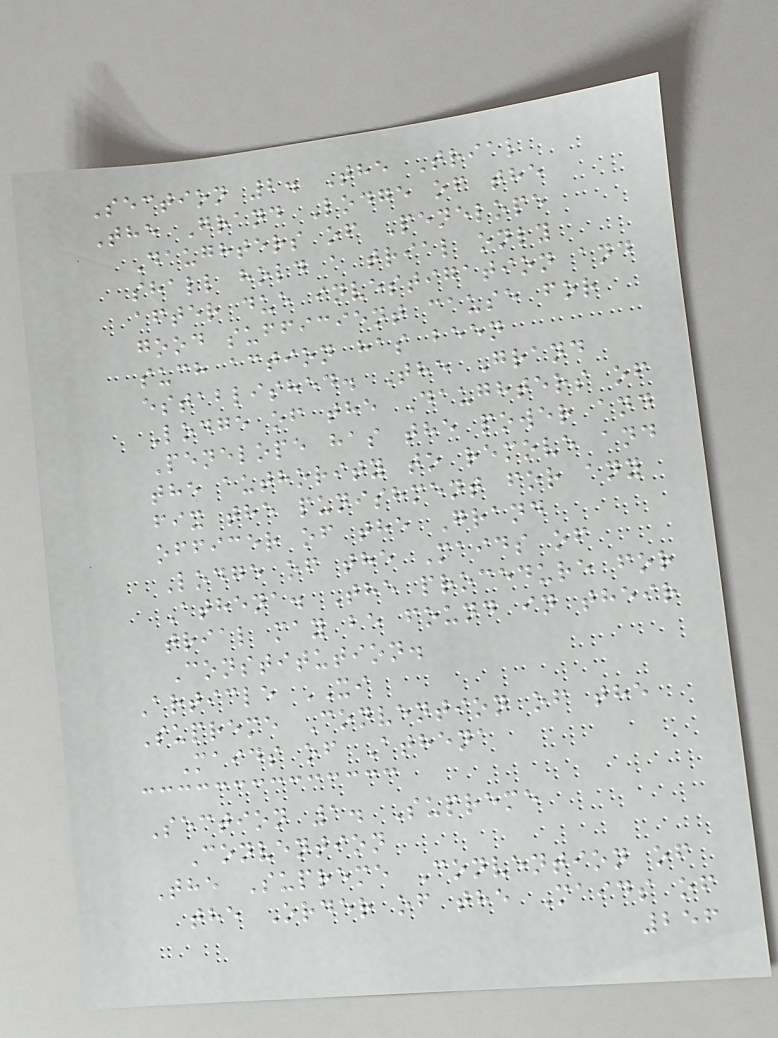Section 2. The Trial
The Grand Lodge of the
Daughters of Penelope
shall hold a trial only
after due investigation and
good sufficient cause for
such action has been
established. The Grand
Lodge of the Daughters of
Penelope has the power and
the authority to remove and
fix the punishment for any
officer of the Grand
Lodge of the Maids of
Athena. The procedure for
trial may be found in their
Constitution.
Article XI
Supreme Convention of the
Maids of Athena
Section 1. Supreme
Convention
The Supreme Convention of
the Order of the Maids of
256
